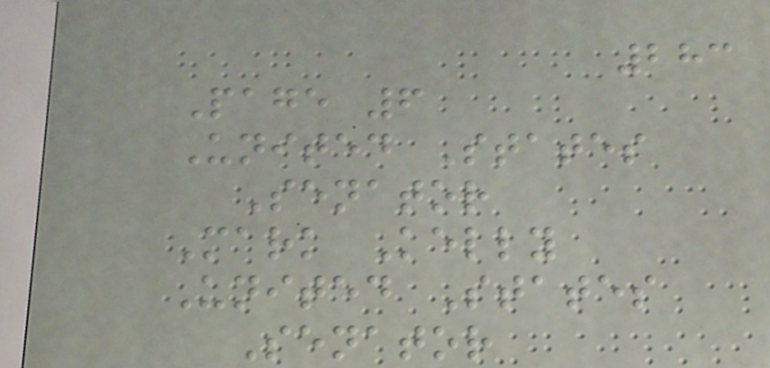283
Page 6
United States
Senator
Mark Kelly
United States
Senator
